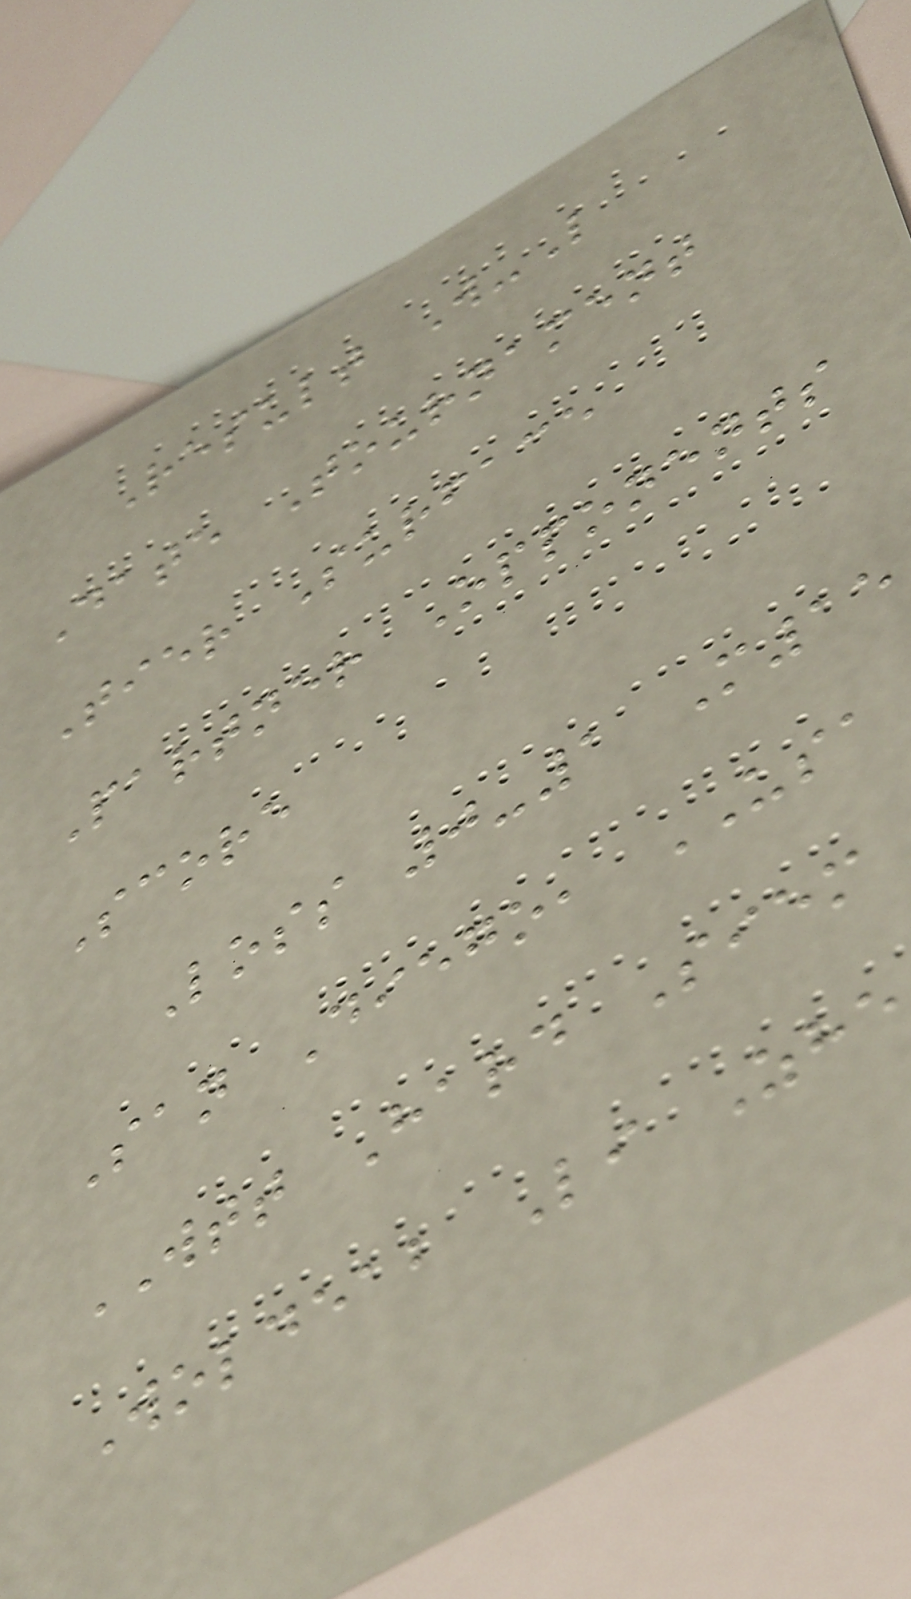Result W-L
Date Tournament
Tier Surface
Partner Opponents
Score
Loss 0-1 M15
San Diego, USA
WTT Hard Siem
Woldeab Li Zhe
